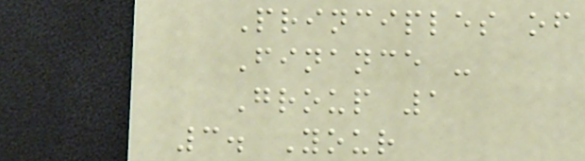Principles of
Finance -
Group 1
3. Your
